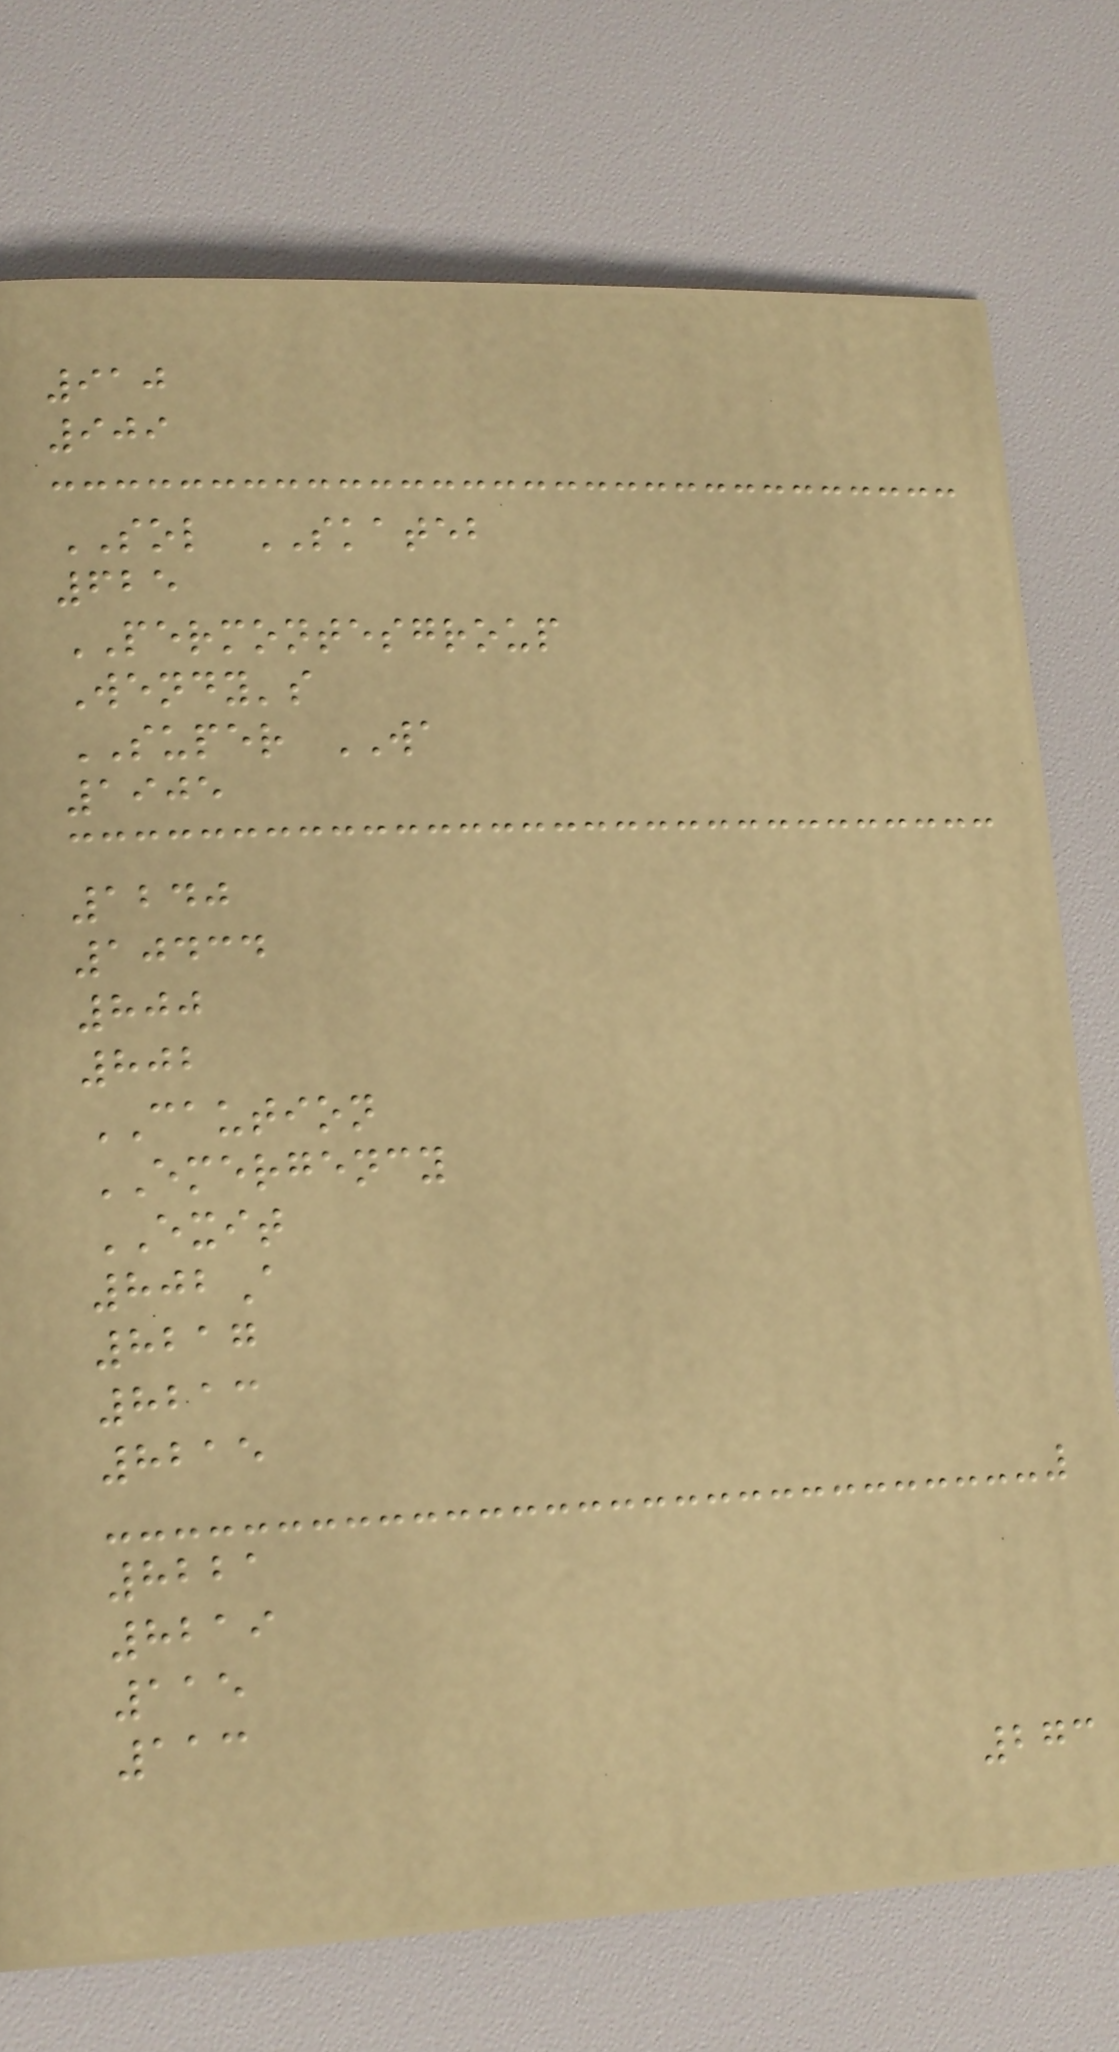910
909
SOL SKATEB
625
PERMONTESGROUP
Wendy's
SUPER WA
1905
1240
10434
800
802
CAUTION
EMERGENCY
EXIT
802A
8217
8213
8215
8221
8219
115
113
273
